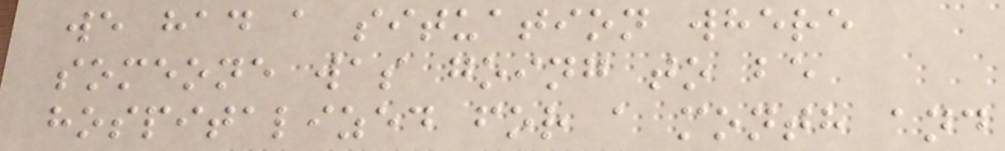we had a situation where
someone was going to be
hospitalized for a month and
